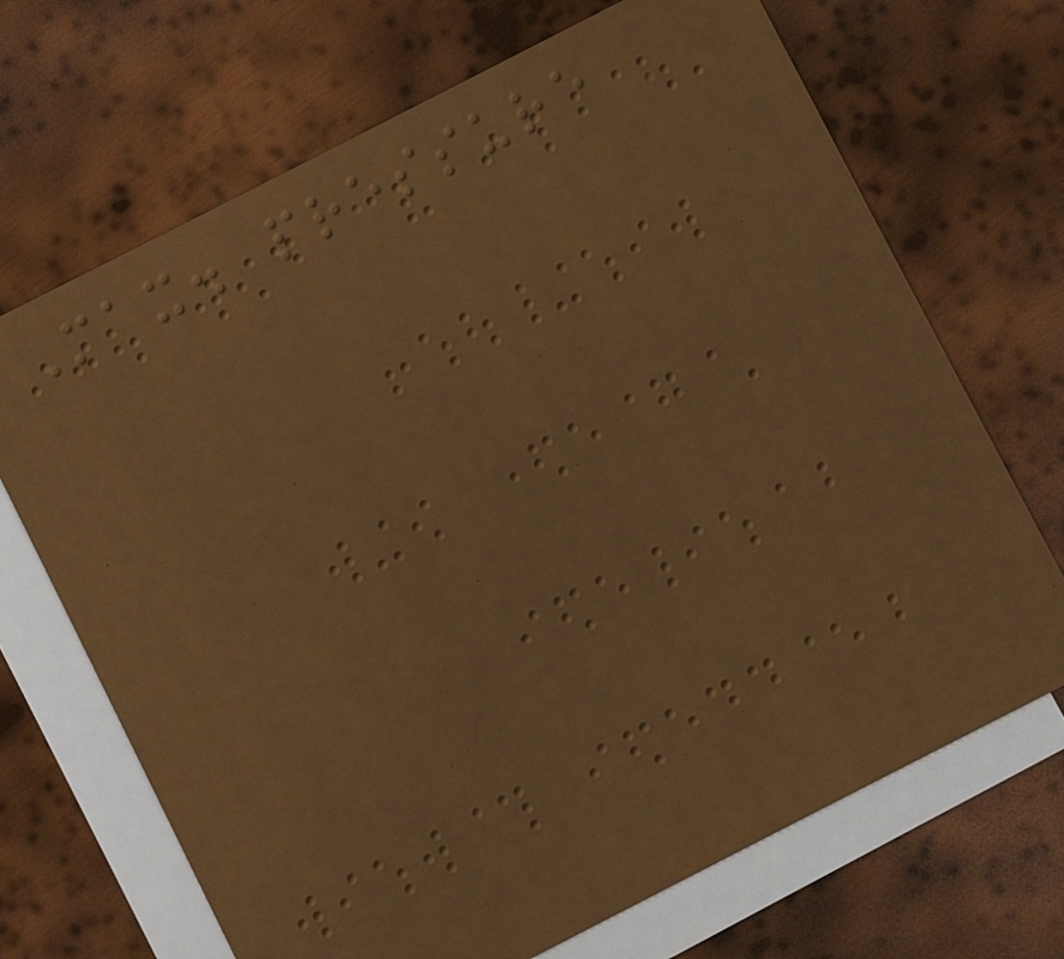Max. pressure
